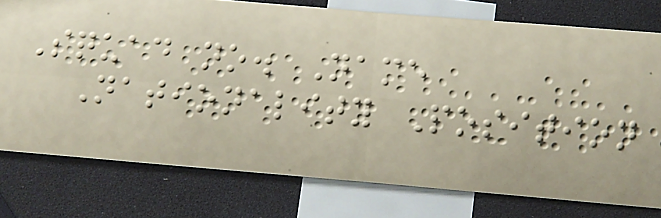Squad no. Name
Nationality Position
